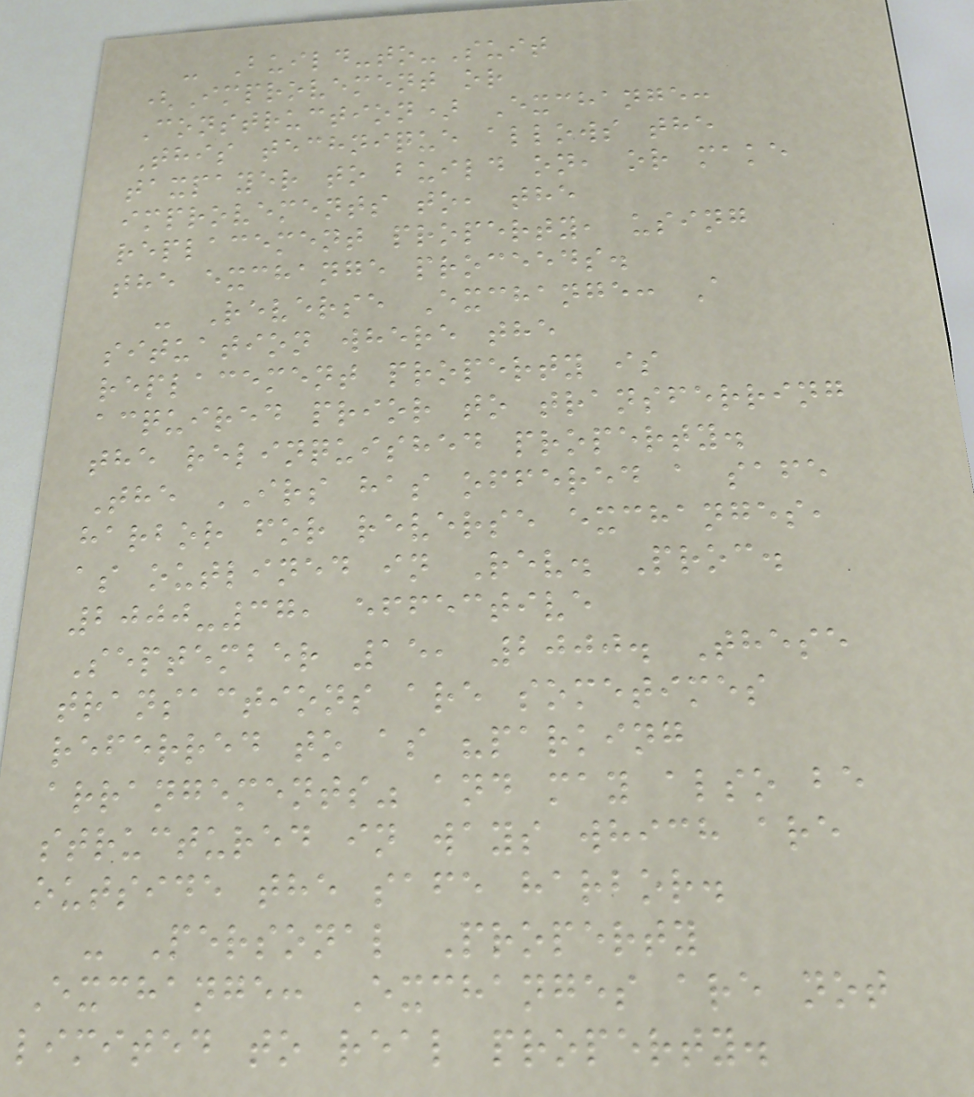- Build-to-Suit
(Improvement or
Construction) Exchange:
This technique allows the
taxpayer to build on, or make
improvements to, the
replacement property, using
the exchange proceeds.
- Reverse Exchange: A
situation where the
replacement property is
acquired prior to transferring
the relinquished property.
The IRS has offered a safe
harbor for reverse exchanges,
as outlined in Rev. Proc.
2000-37, effective
September 15, 2000. These
transactions are sometimes
referred to as "parking
arrangements" and may also be
structured in ways which are
outside the safe harbor.
- Personal Property
Exchange: Exchanges are not
limited to real property.
